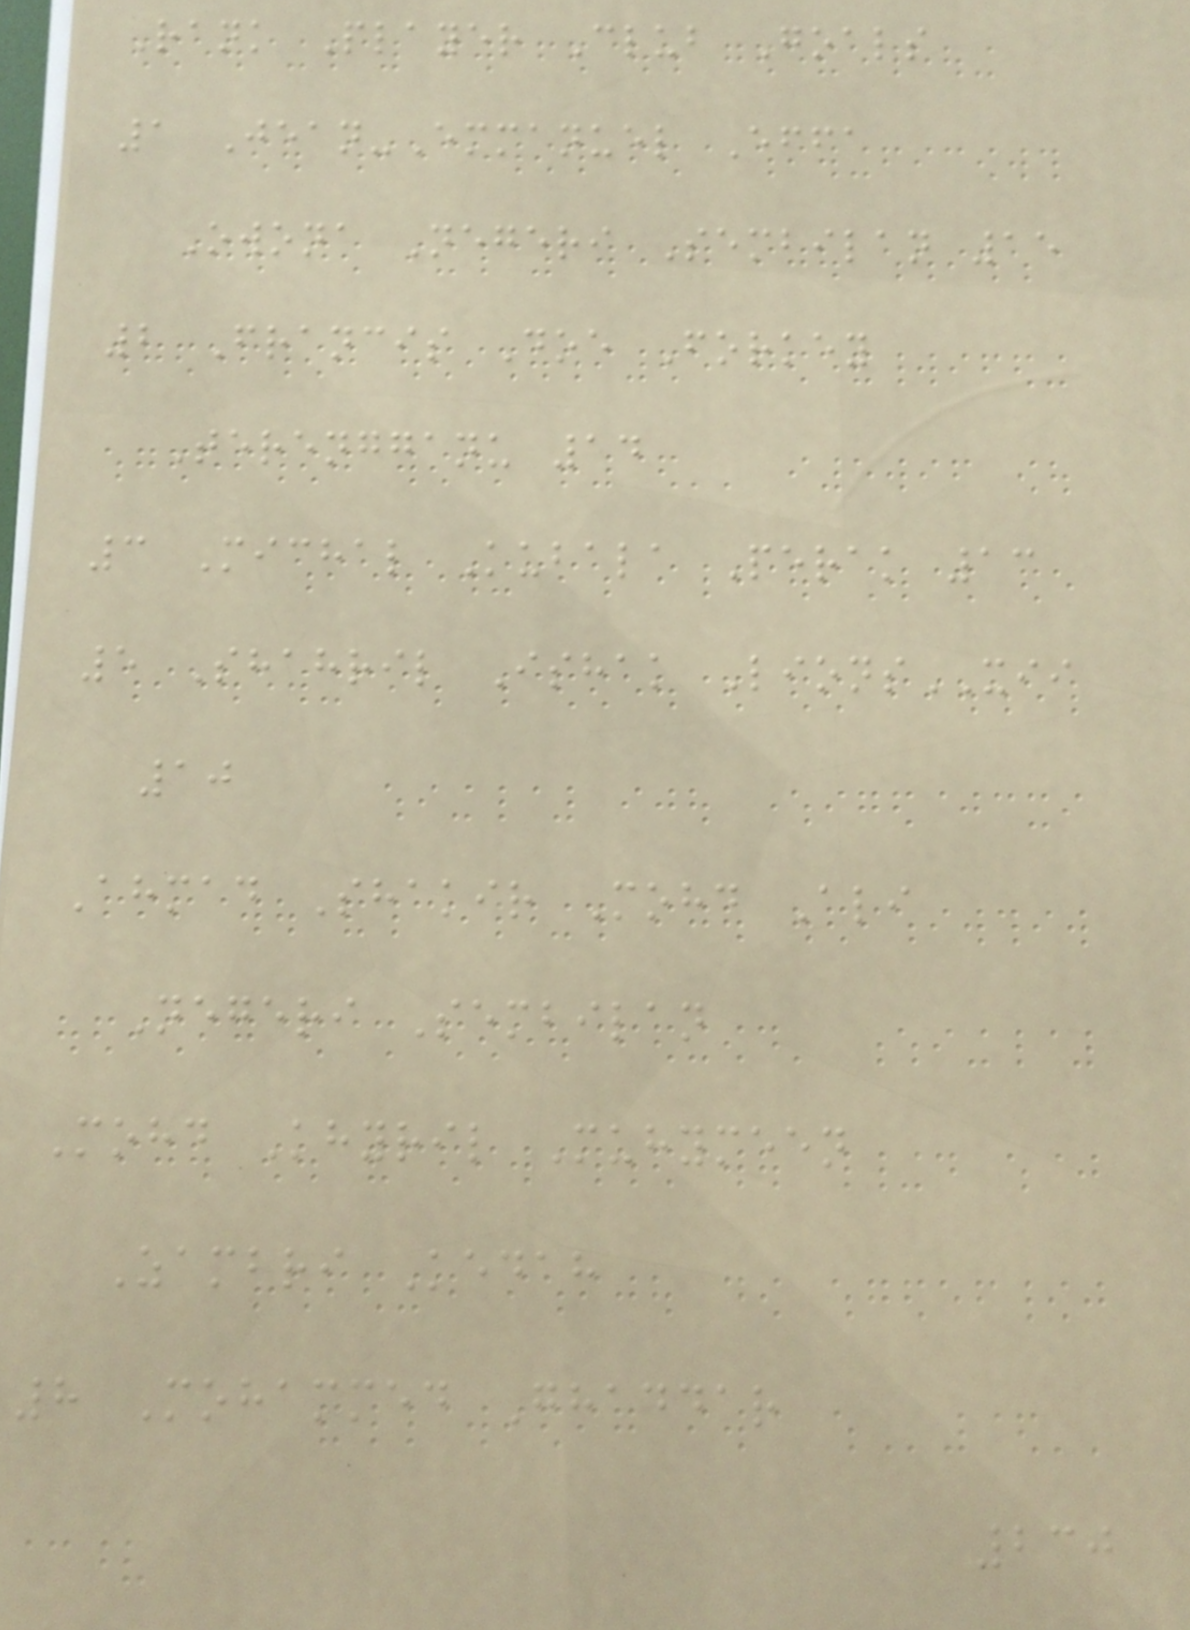Rank Player Club Goals
1 Jean-Emmanuel Effa
Owona Negeri Sembilan 15
2 Francis Doe Forkey
Terengganu 14
3 Michal Kubala Perak 13
5 Shahril Ishak LionsXII
10
Ahmad Shakir Mohd Ali
Negeri Sembilan
Mohd Khyril Muhymeen
Zambri Kedah
8 Mohammed Ghaddar
230
